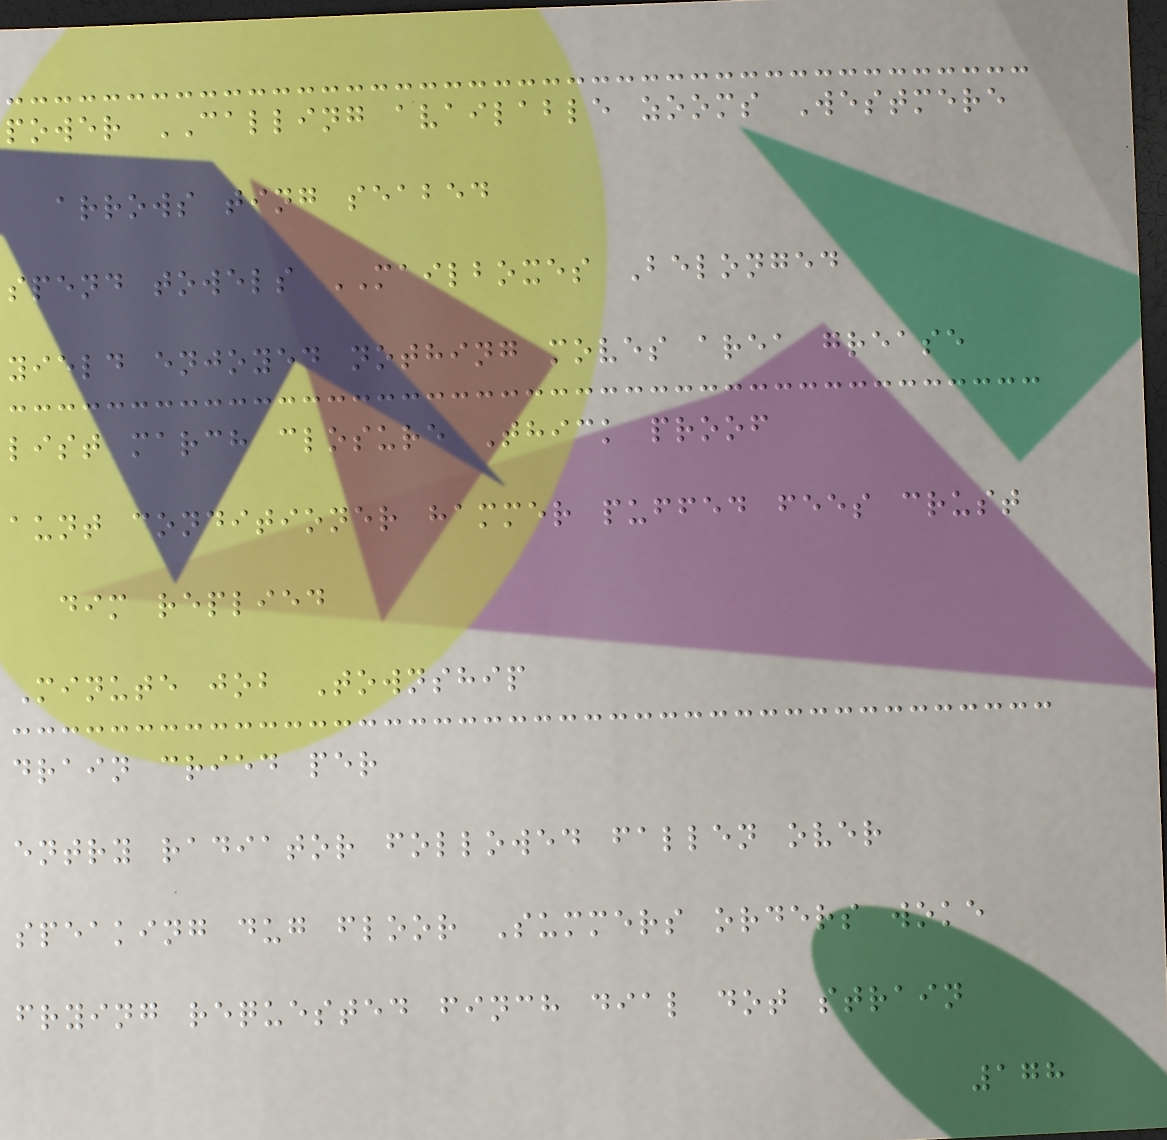power CALLING available zooms Westmere
arrows ting seabed
spend towels MAILBOXES Belonged
yield enjoyed nothing moves area grease
list march closure Thick proof
aunt conditioner hammer puffed fees crust
dim replied
Minute job Township
drain cried per
entry radiator followed fallen over
speaking dug floor Summers orders woke
frying requested finch dial dot strain
178
